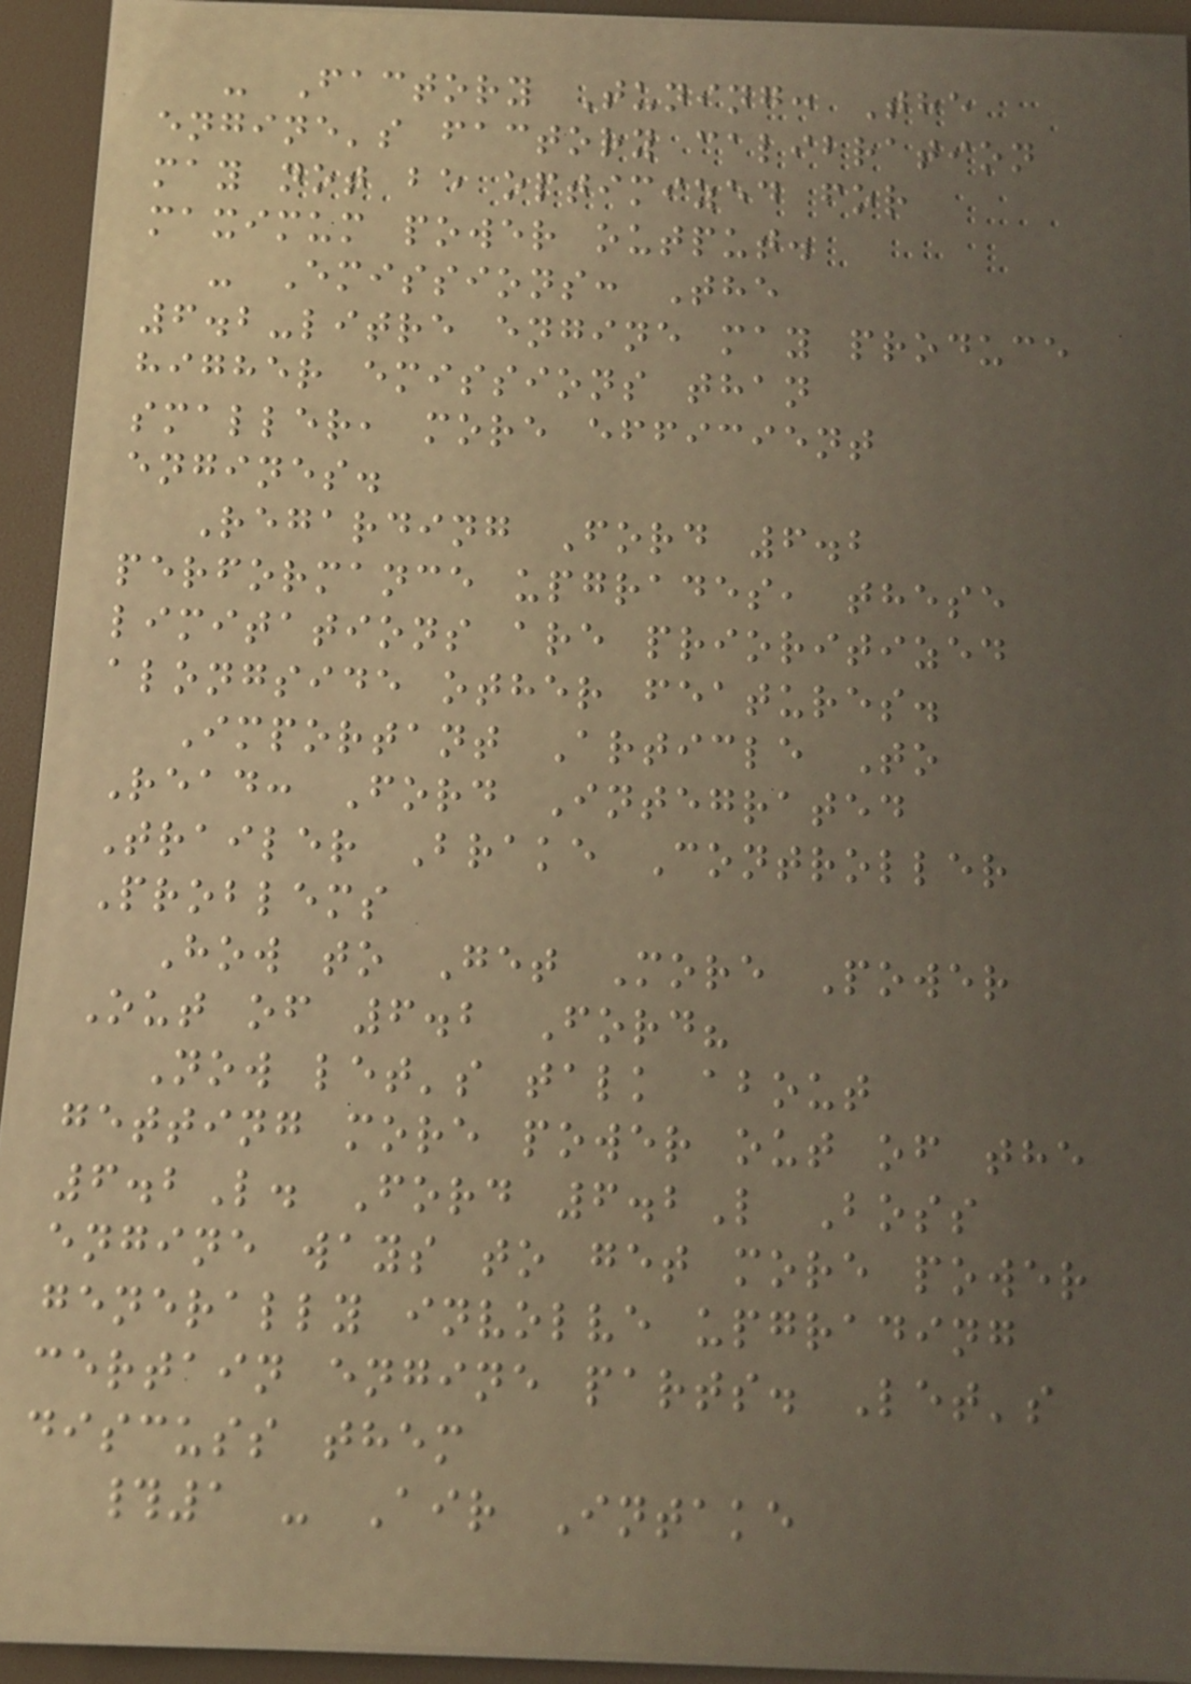- Factory Tuning: The
engine's factory calibration
may not be optimized for
maximum power output.
- Emissions: The
6.2-litre engine may produce
higher emissions than
smaller, more efficient
engines.
Regarding Ford 6.2
performance upgrades, these
limitations are prioritized
alongside other features.
Important Article To
Read: Ford Integrated
Trailer Brake Controller
Problems
How to Get More Power
Out of 6.2 Ford?
Now let's talk about
getting more power out of the
6.2L. Ford 6.2L Boss
engine ways to get more power
generally involve upgrading
certain engine parts. Let's
discuss them
#1 - Air Intake
